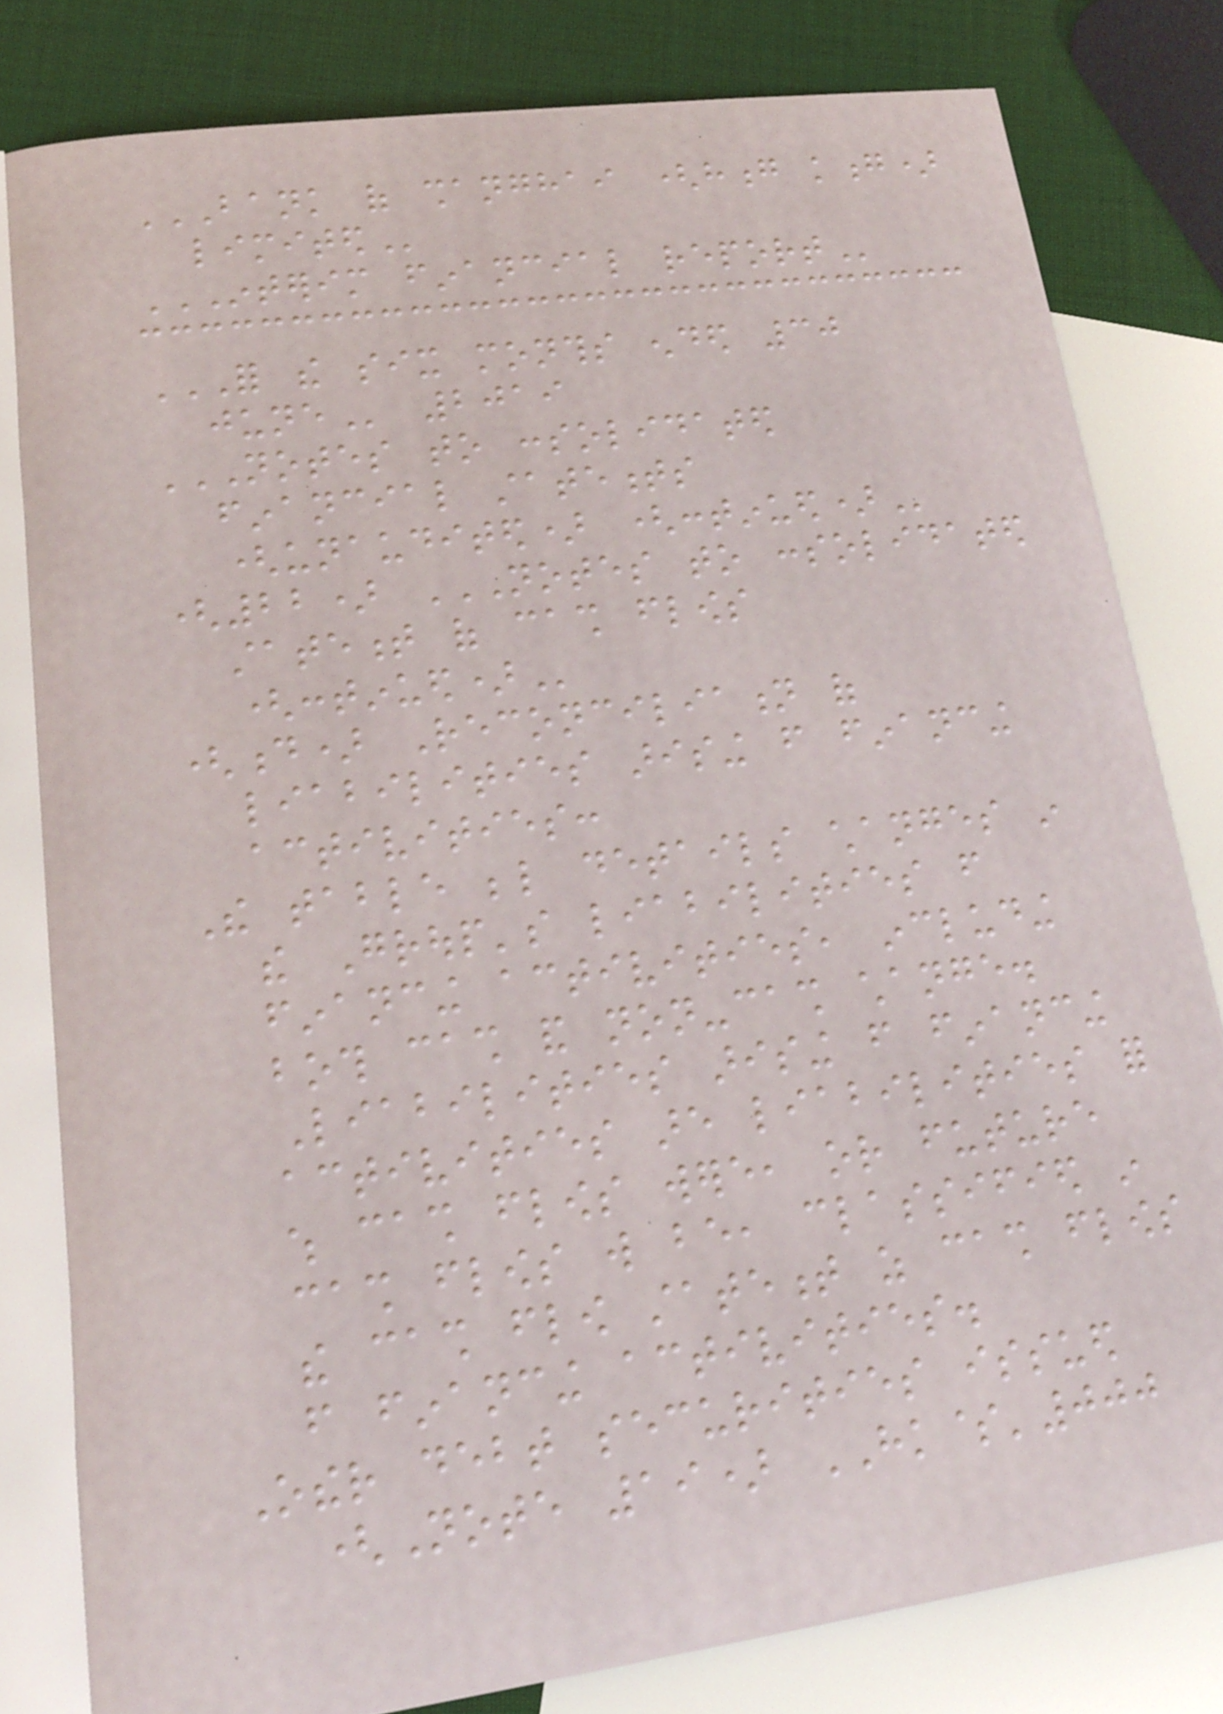BANK OF SHANGHAI (HONG KONG)
LIMITED
INTERIM FINANCIAL REPORT
FOR THE SIX MONTHS ENDED 30
JUNE 2019
NOTES TO CONSOLIDATED
FINANCIAL STATEMENTS
(UNAUDITED) (CONTINUED)
(22) NOTES TO CONSOLIDATED
STATEMENT OF CASH FLOWS
(CONTINUED)
(d) Reconciliation of
liabilities arising from financing
activities:
The table below details changes in
the Group's liabilities from
financing activities, including
both cash and non-cash change.
Liabilities arising from financing
activities are liabilities for
which cash flows were, or future
cash flows will be, classified in
the cash flow statement as cash flows
from financing activities.
Other debt securities issued
(Note 19) HK$'000
